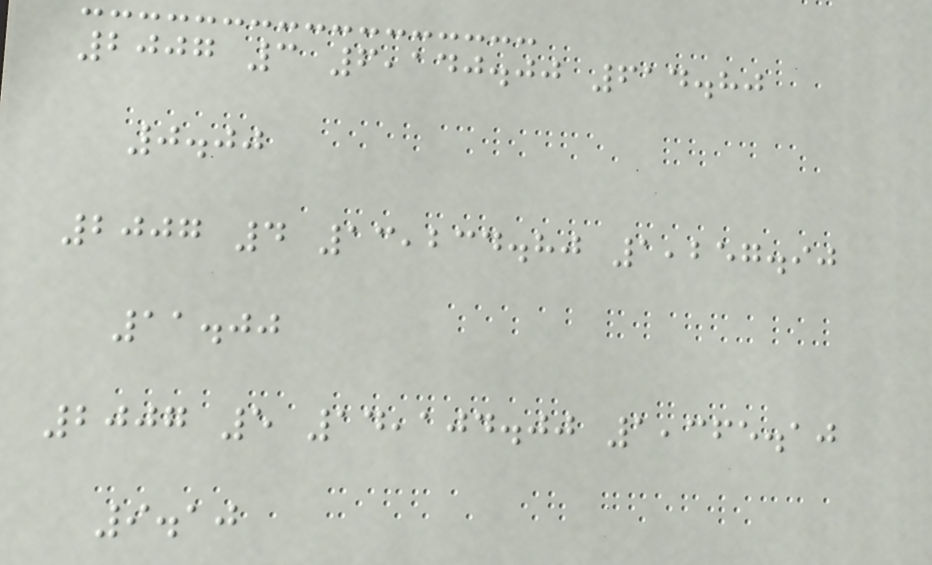2007 3 6,140.00 614.80
0.00
2007 4 13,234.80 1,257.90
11.00
2007 5 14,104.00 1,365.10
9.10
